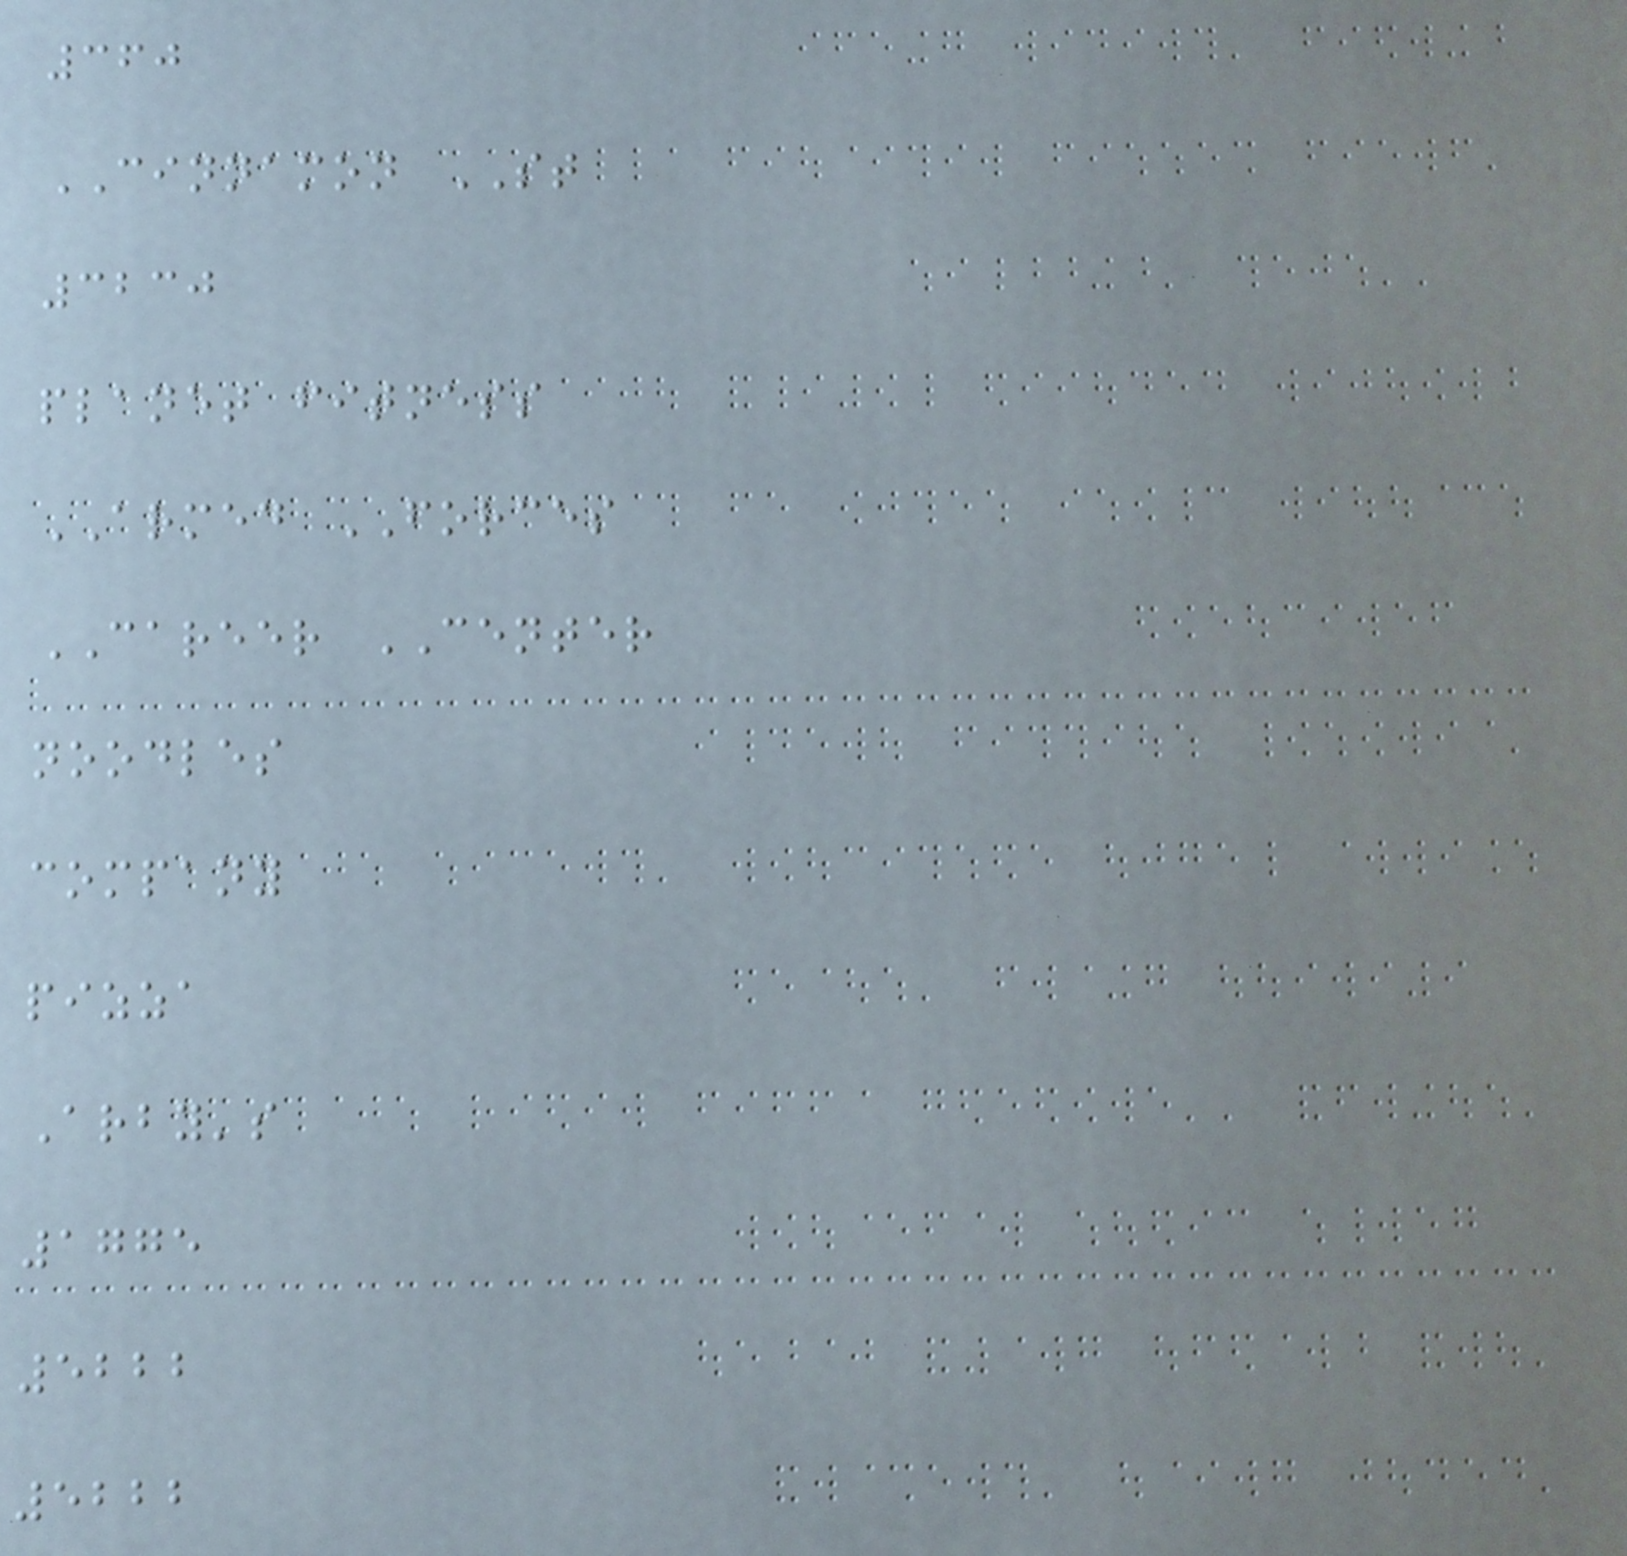360
CINNAMON ST
3230
planet fitness
ARMED FORCES
CAREER CENTER
noodles
company
pizza
Arby's
1775
5222
5222
